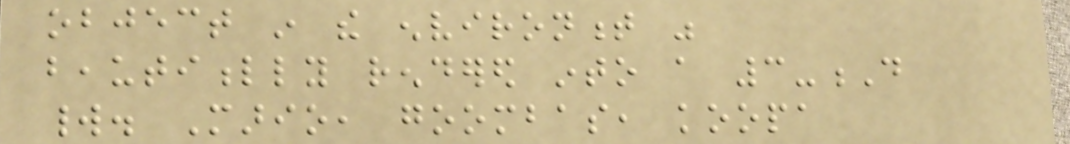object in the environment was
beautifully rendered into a 3-D
world. Mario, goombas, koopa
